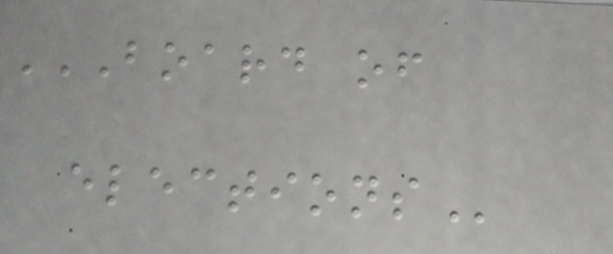BOARD OF
ELECTIONS
